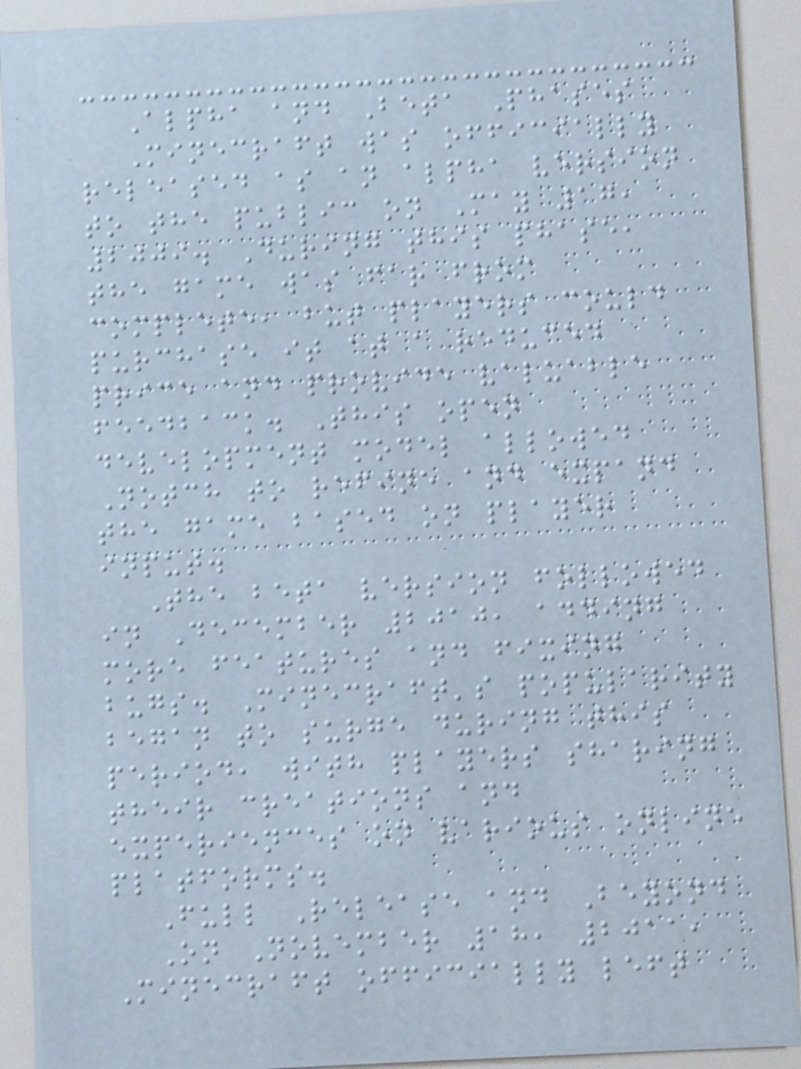Alpha and Beta Phases
Minecraft was officially
released as an alpha version
to the public on May 17,
2009. During this phase,
the game was far from
complete, but players could
purchase it at a reduced
price and provide valuable
feedback. This open
development model allowed
Notch to refine and expand
the game based on player
input.
The beta version followed
in December 2010, adding
more features and fixing
bugs. Minecraft's popularity
began to surge during this
period, with players sharing
their creations and
experiences on various online
platforms.
Full Release and Beyond
On November 18, 2011,
Minecraft officially left
